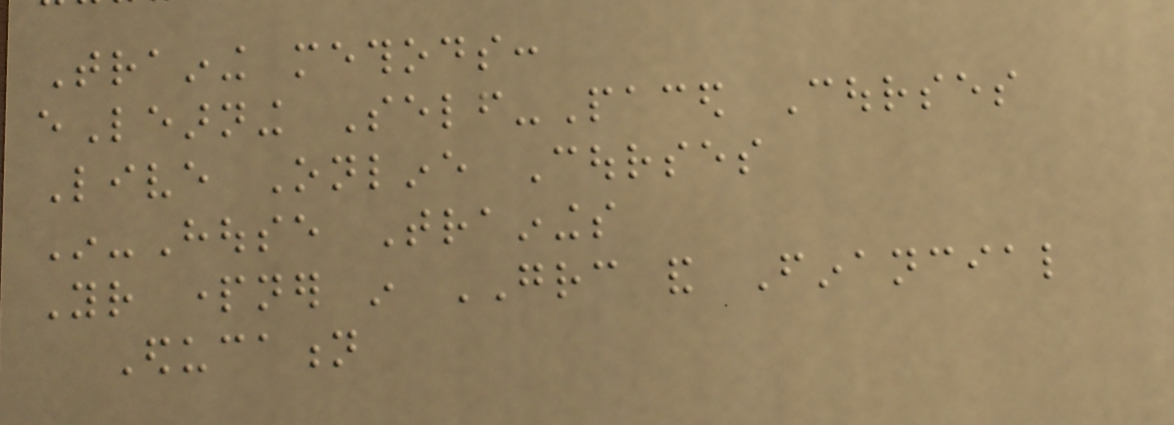Training methods:
eLearning Self-Paced Courses
Live Online Courses
In-House Trainings
Your partner in GRC and Financial
Education
